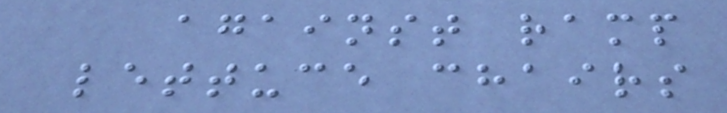against ramp
lettuce chairs
